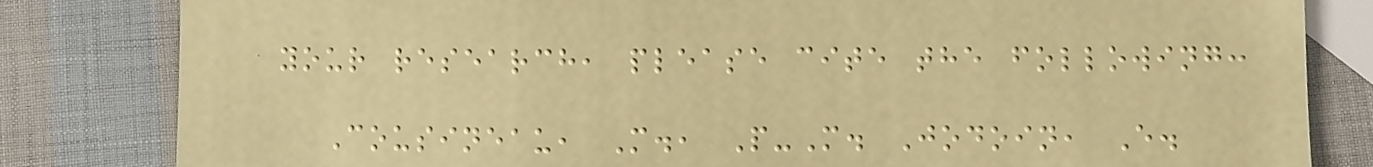your research, please cite the following:
Cousineau, M., P-M. Jodoin, E.
